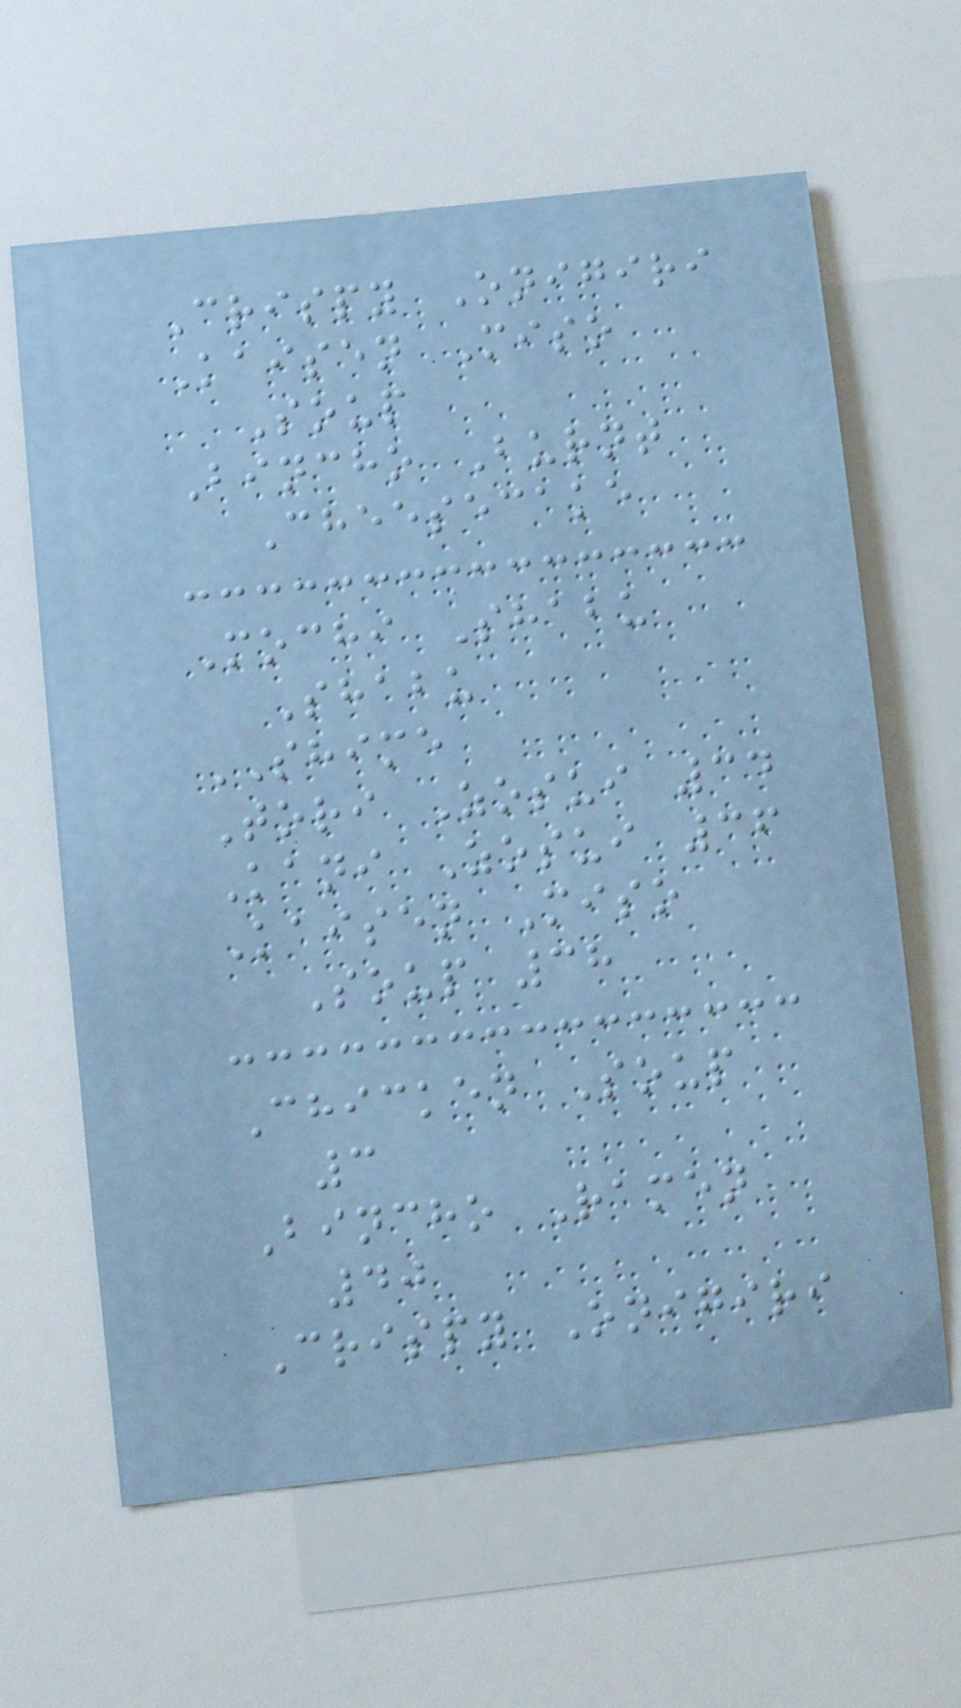Crispy Onigiri
Kaisen Miso
Soup
Bincho Burnt
Cheesecake
Mochi Shabu
Shabu
SHIME
Tori Zosui 34
Kani Zosui 36
Kaisen Miso
Soup 38
Chicken Soup
3
Bincho Ramen
40
Crispy Onigiri
